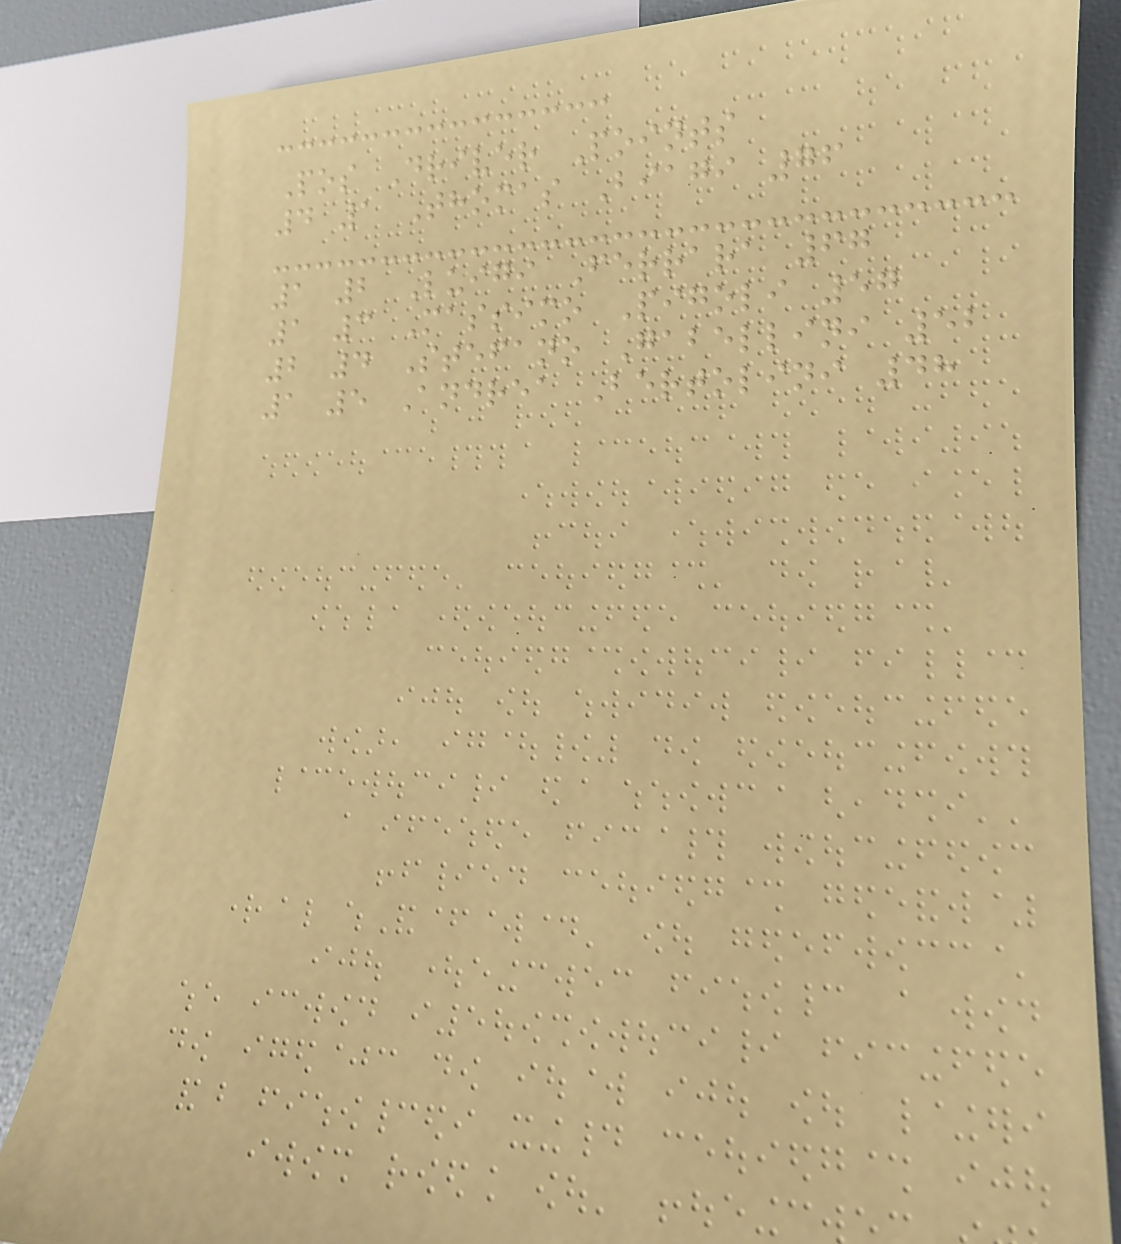Pos Driver Points
4 1 Thomas Biagi 76
1 2 Luigi Ferrara 67
1 3 Massimo Pigoli 57
2 4 Stefano Gabellini 52
1 5 Andrea Bertolini 48
